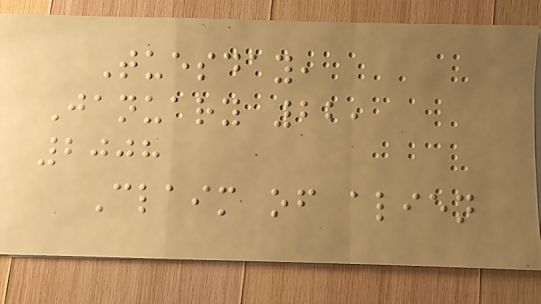Tuesday,
January 22,
2008
Claim of alien
